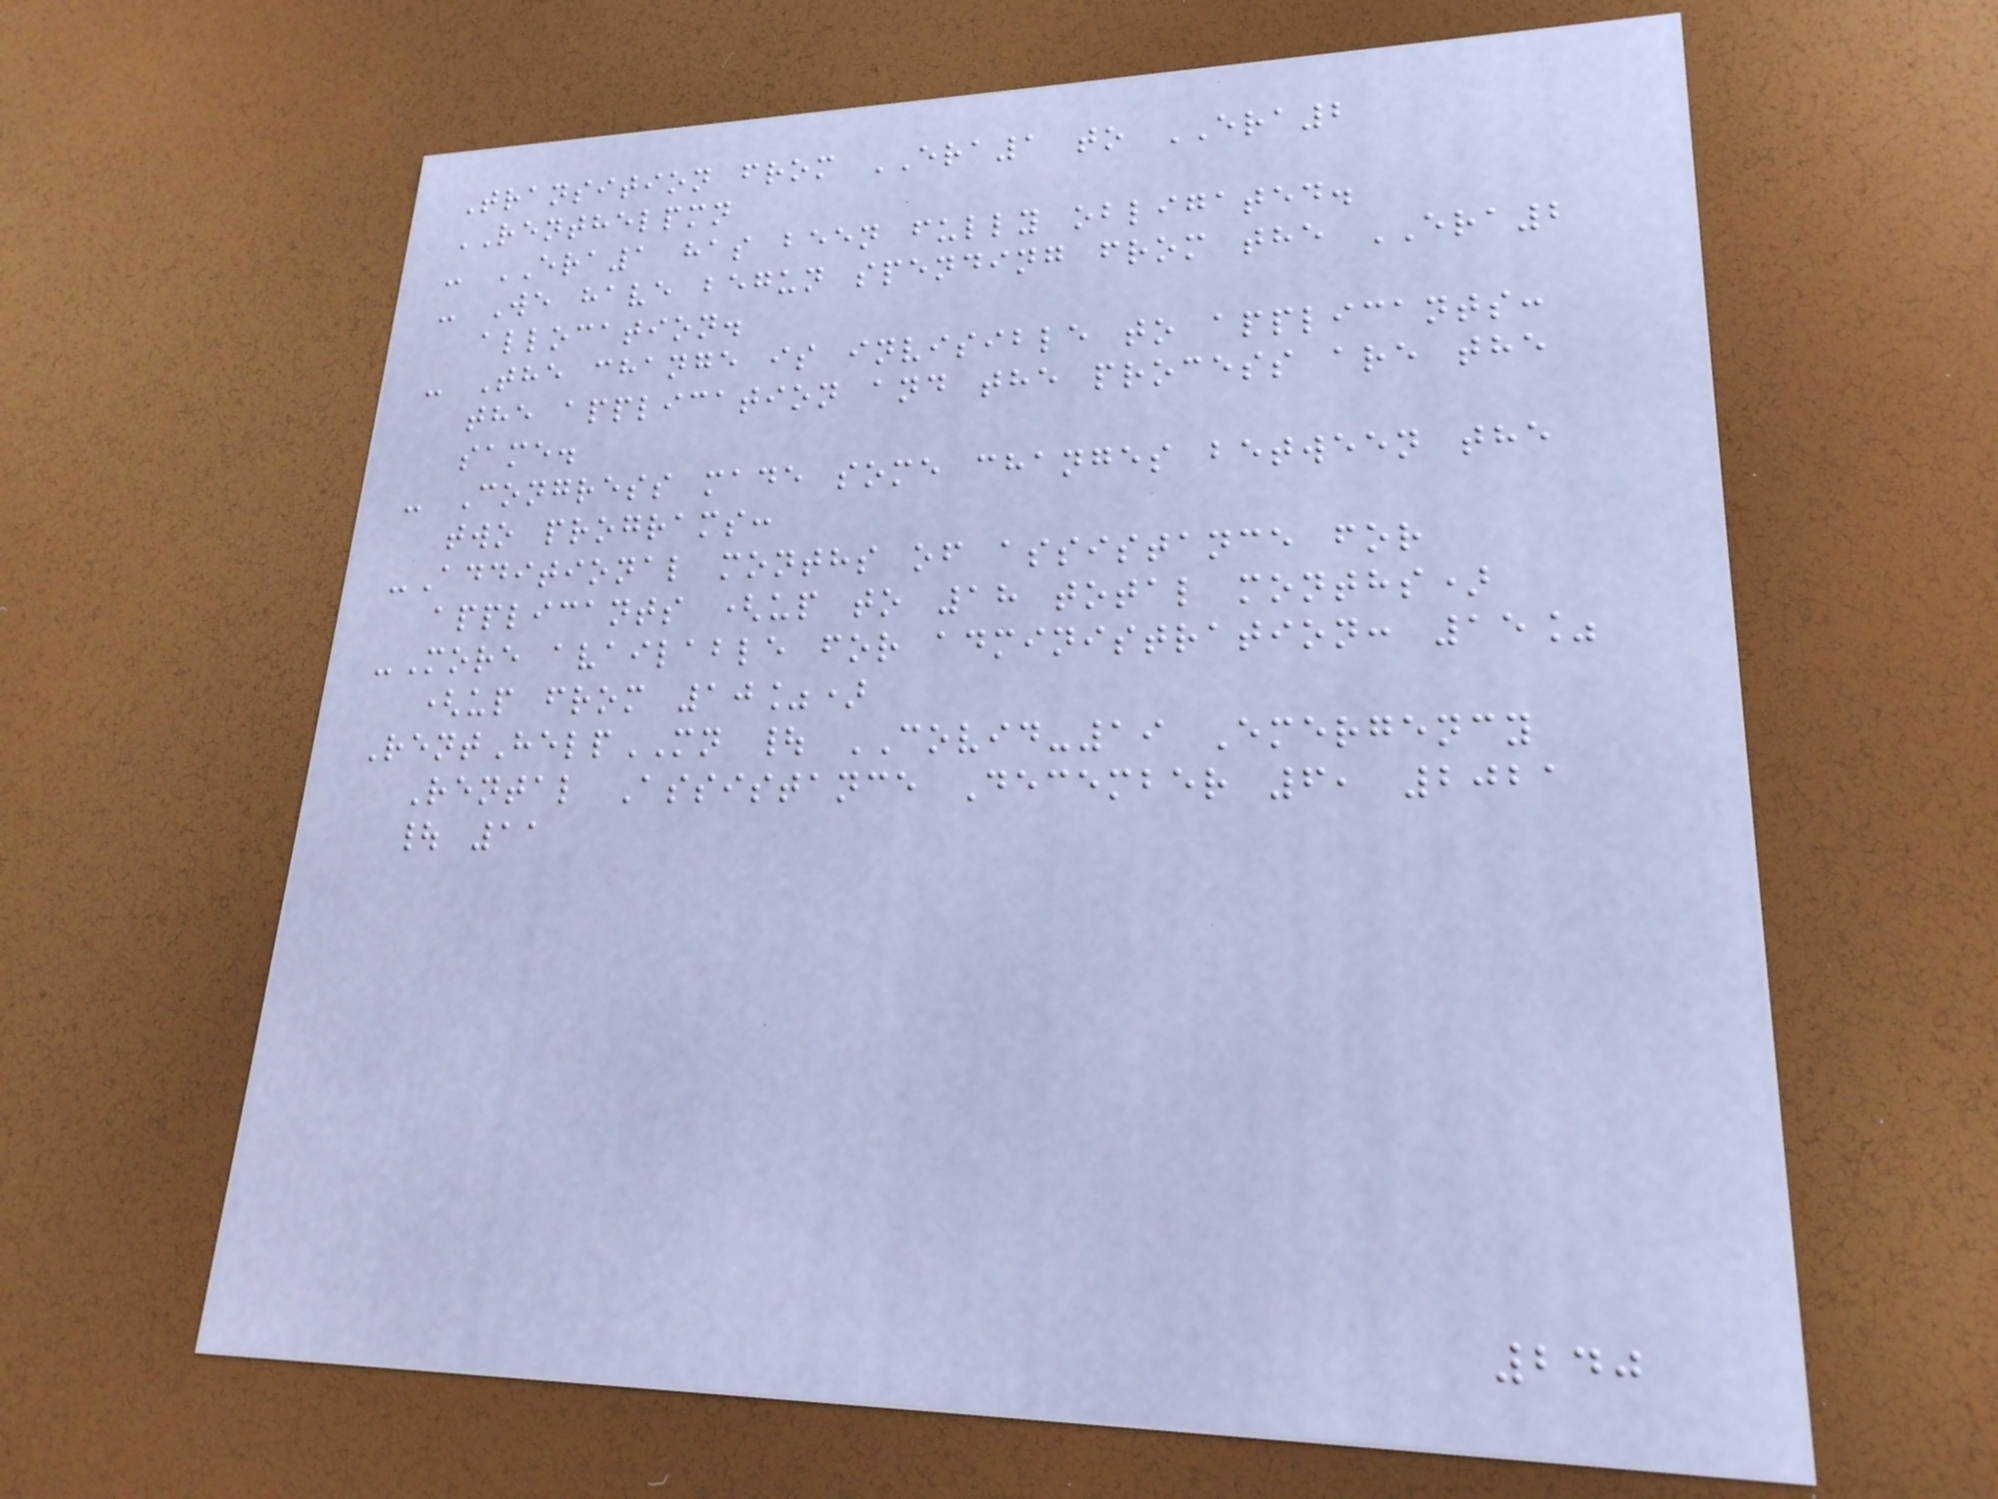Transition from ERA1 to ERA2
RENTHELPMN
- ERA1 has been fully obligated.
- We have begun spending from the ERA2
allocation.
- The change is invisible to applicants:
the application and the process are the
same.
- Congress made some changes between the
two programs:
-Additional months of assistance for
applicants (up to 18 total months)
-More available for administration: 15%
(up from 10%)
RentHelpMN | COVID-19 Emergency
Rental Assistance December 6, 2021
| 11
240
